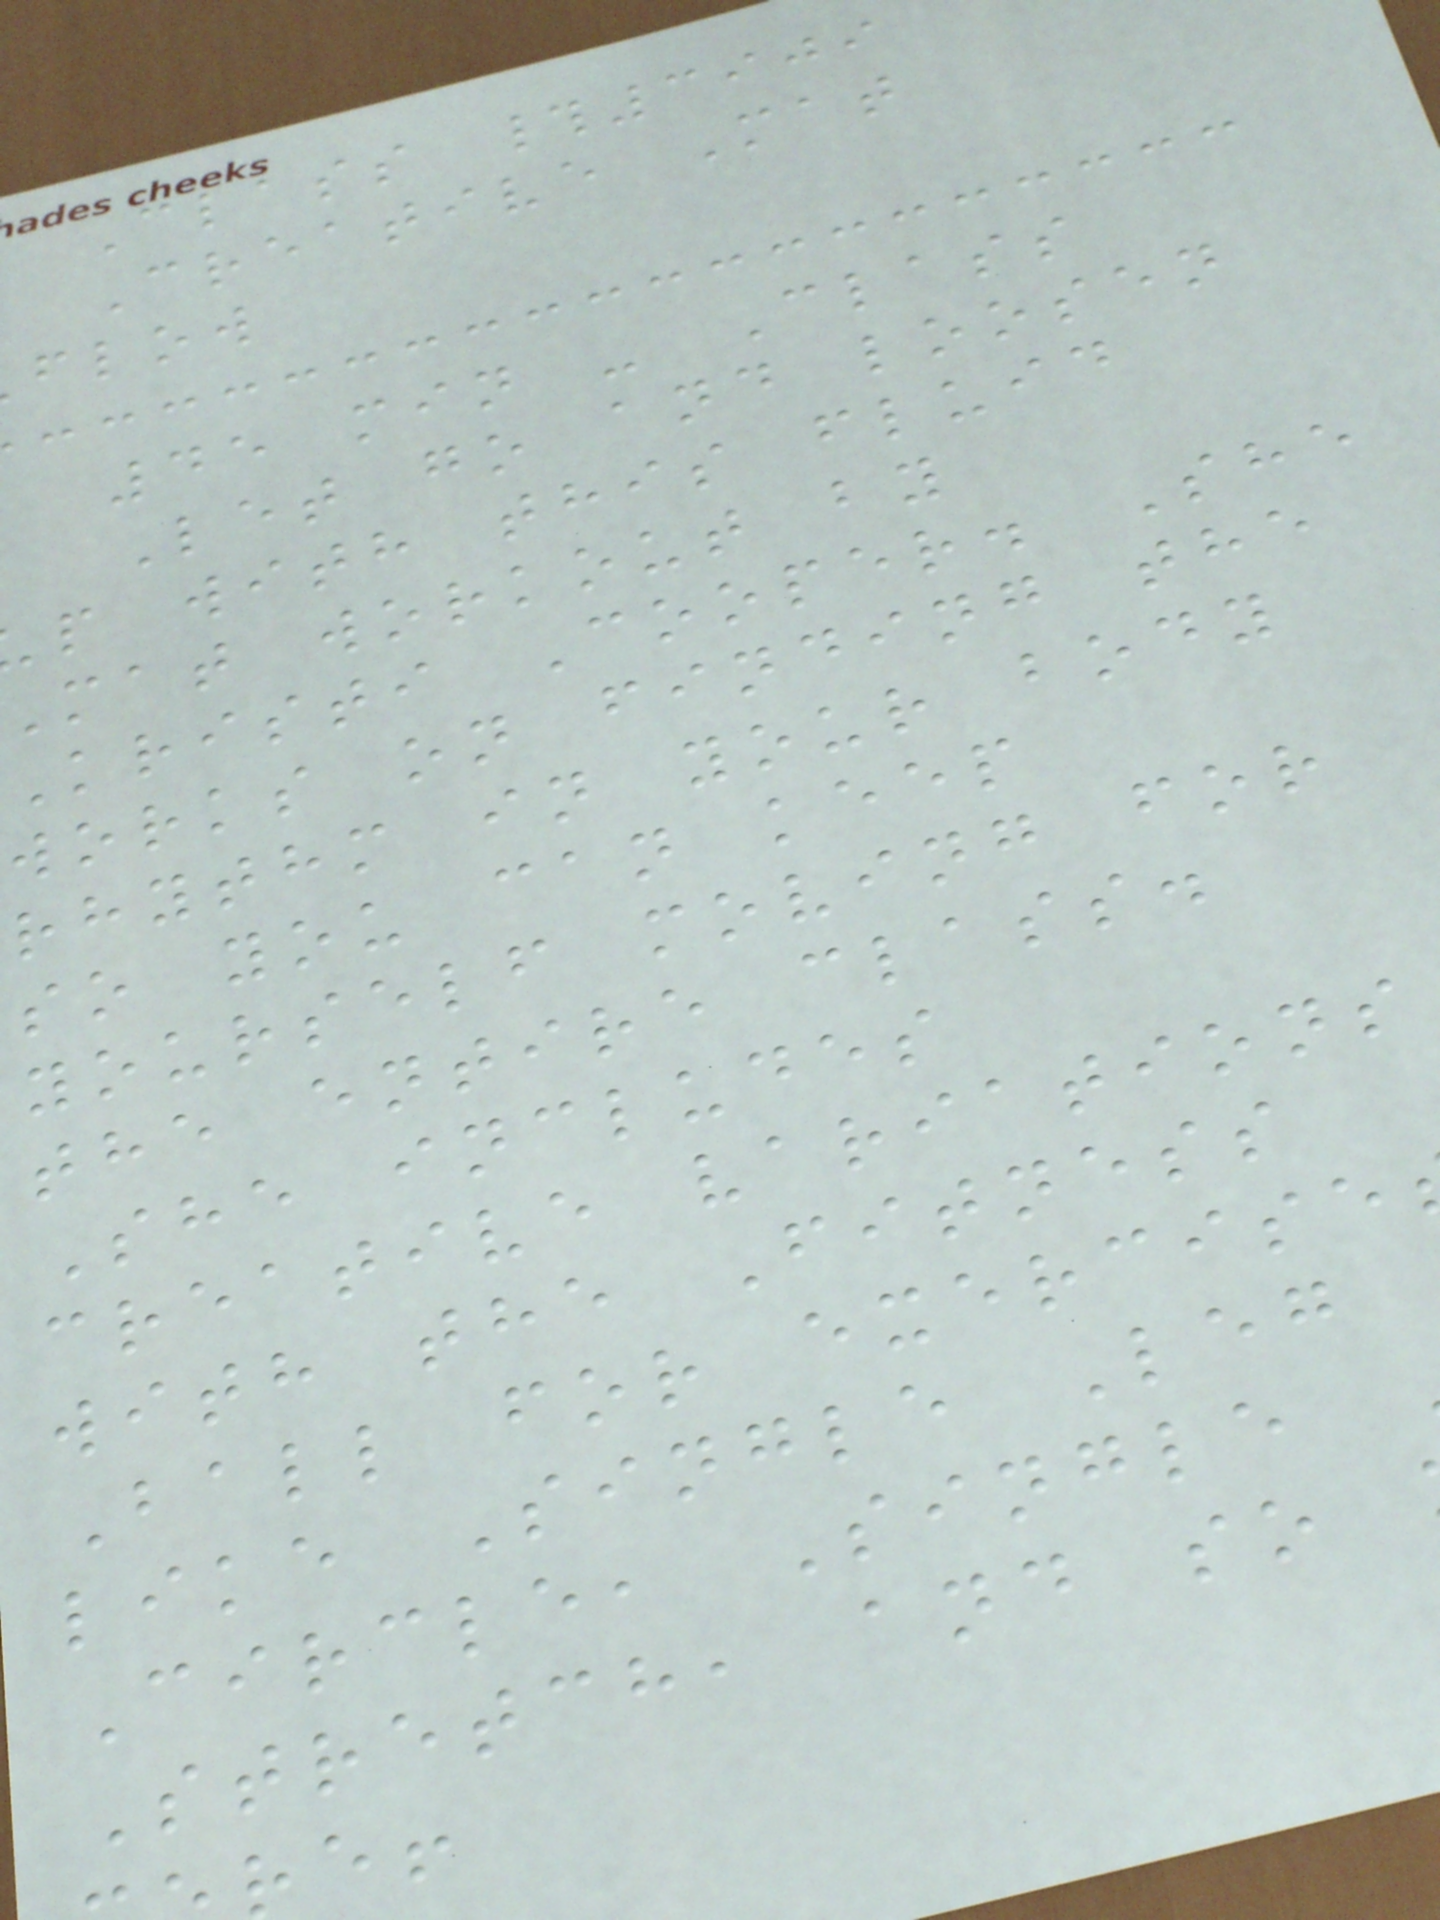Class #3909
Creative Mat
flow
45 min - Class
Let go and loosen
p with this fluid
mat workout by
Kristi Cooper. She
works on finding the
rhythm in your body
so you can keep
yourself moving for
the entire class.
She includes
creative variations
with the Fitness
Ball for exercise
like Single Leg
Circle, Single
Stretch, and so
